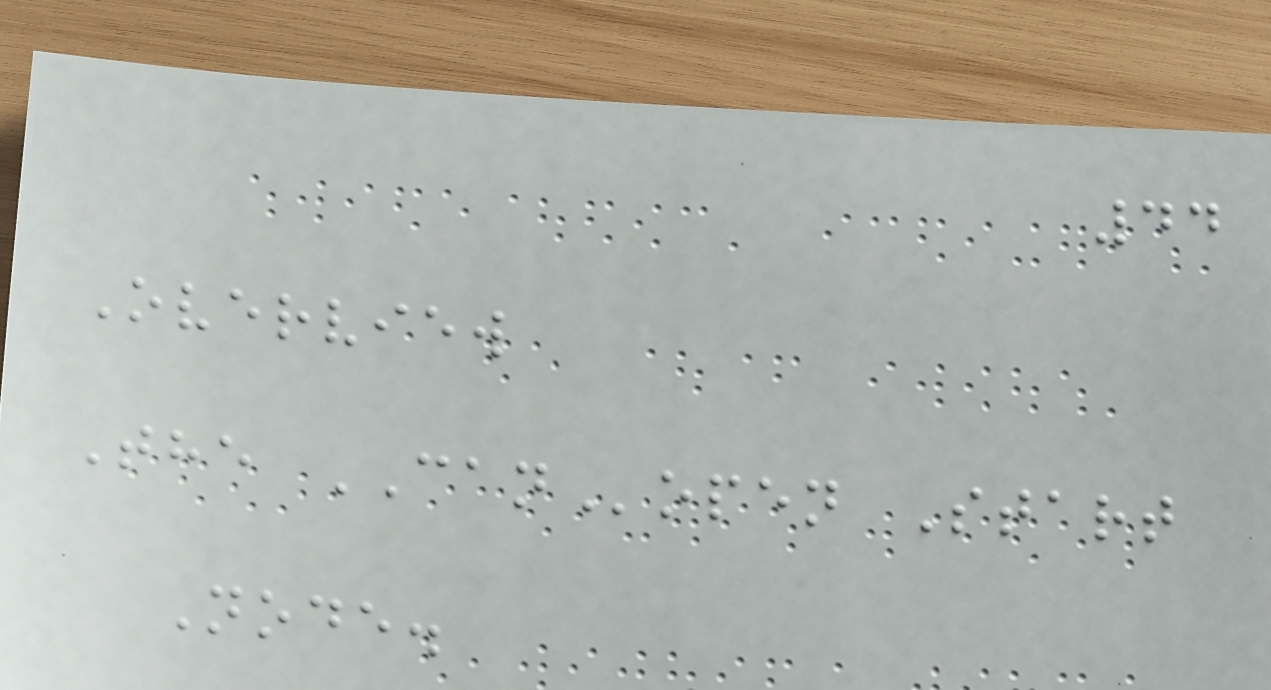44
Overview
The CANopen Start
Node.
